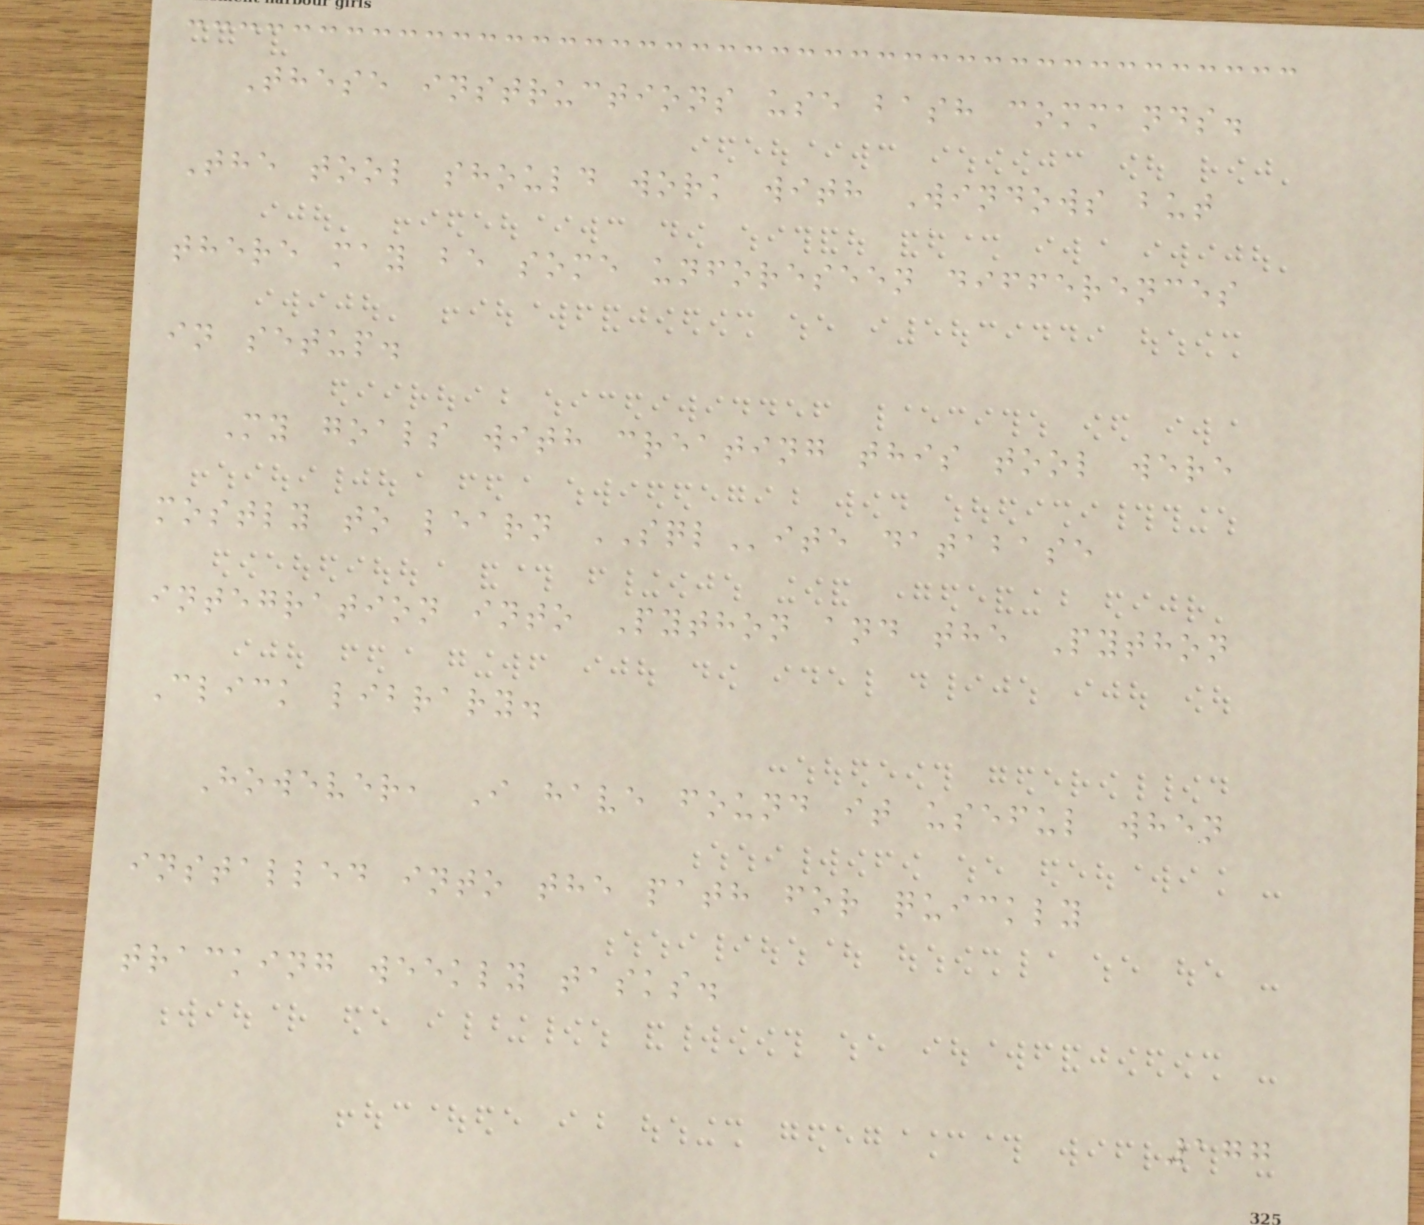These instructions use bash commands.
The tool should work with Windows but
there may be some unforeseen differences
in setup.
My goals with creating this tool were
mostly to learn SQLite database
integration into Python and the Python
Click library.
However, I have found it useful when
installed into the path for quickly
tracking weekly tasks.
177
